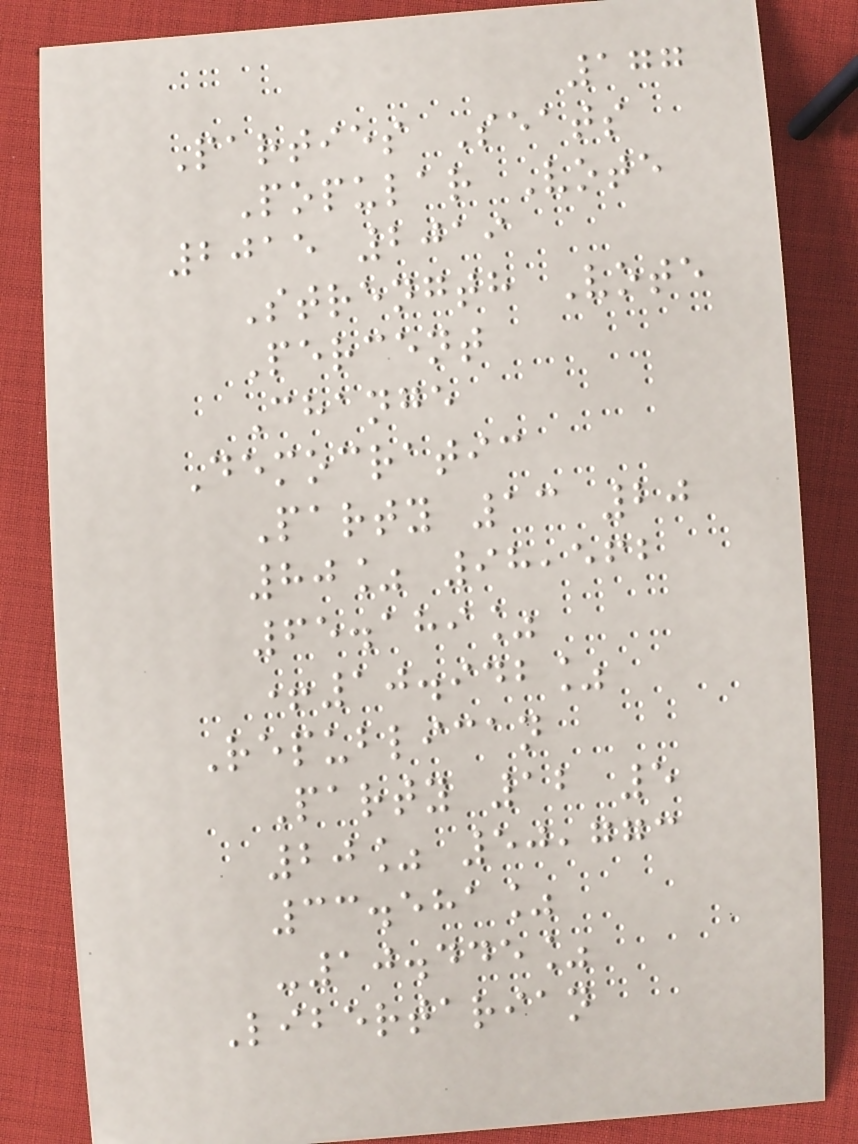177
Parties Seats
Popular Vote
2015 2019
Strength Vote
Percent
Change
Democratic
Party 13 20
80% 98,562
65.189%
+10.942%
Republican
Party 12 5
20% 50,773
33.581%
-10.445%
Libertarian
